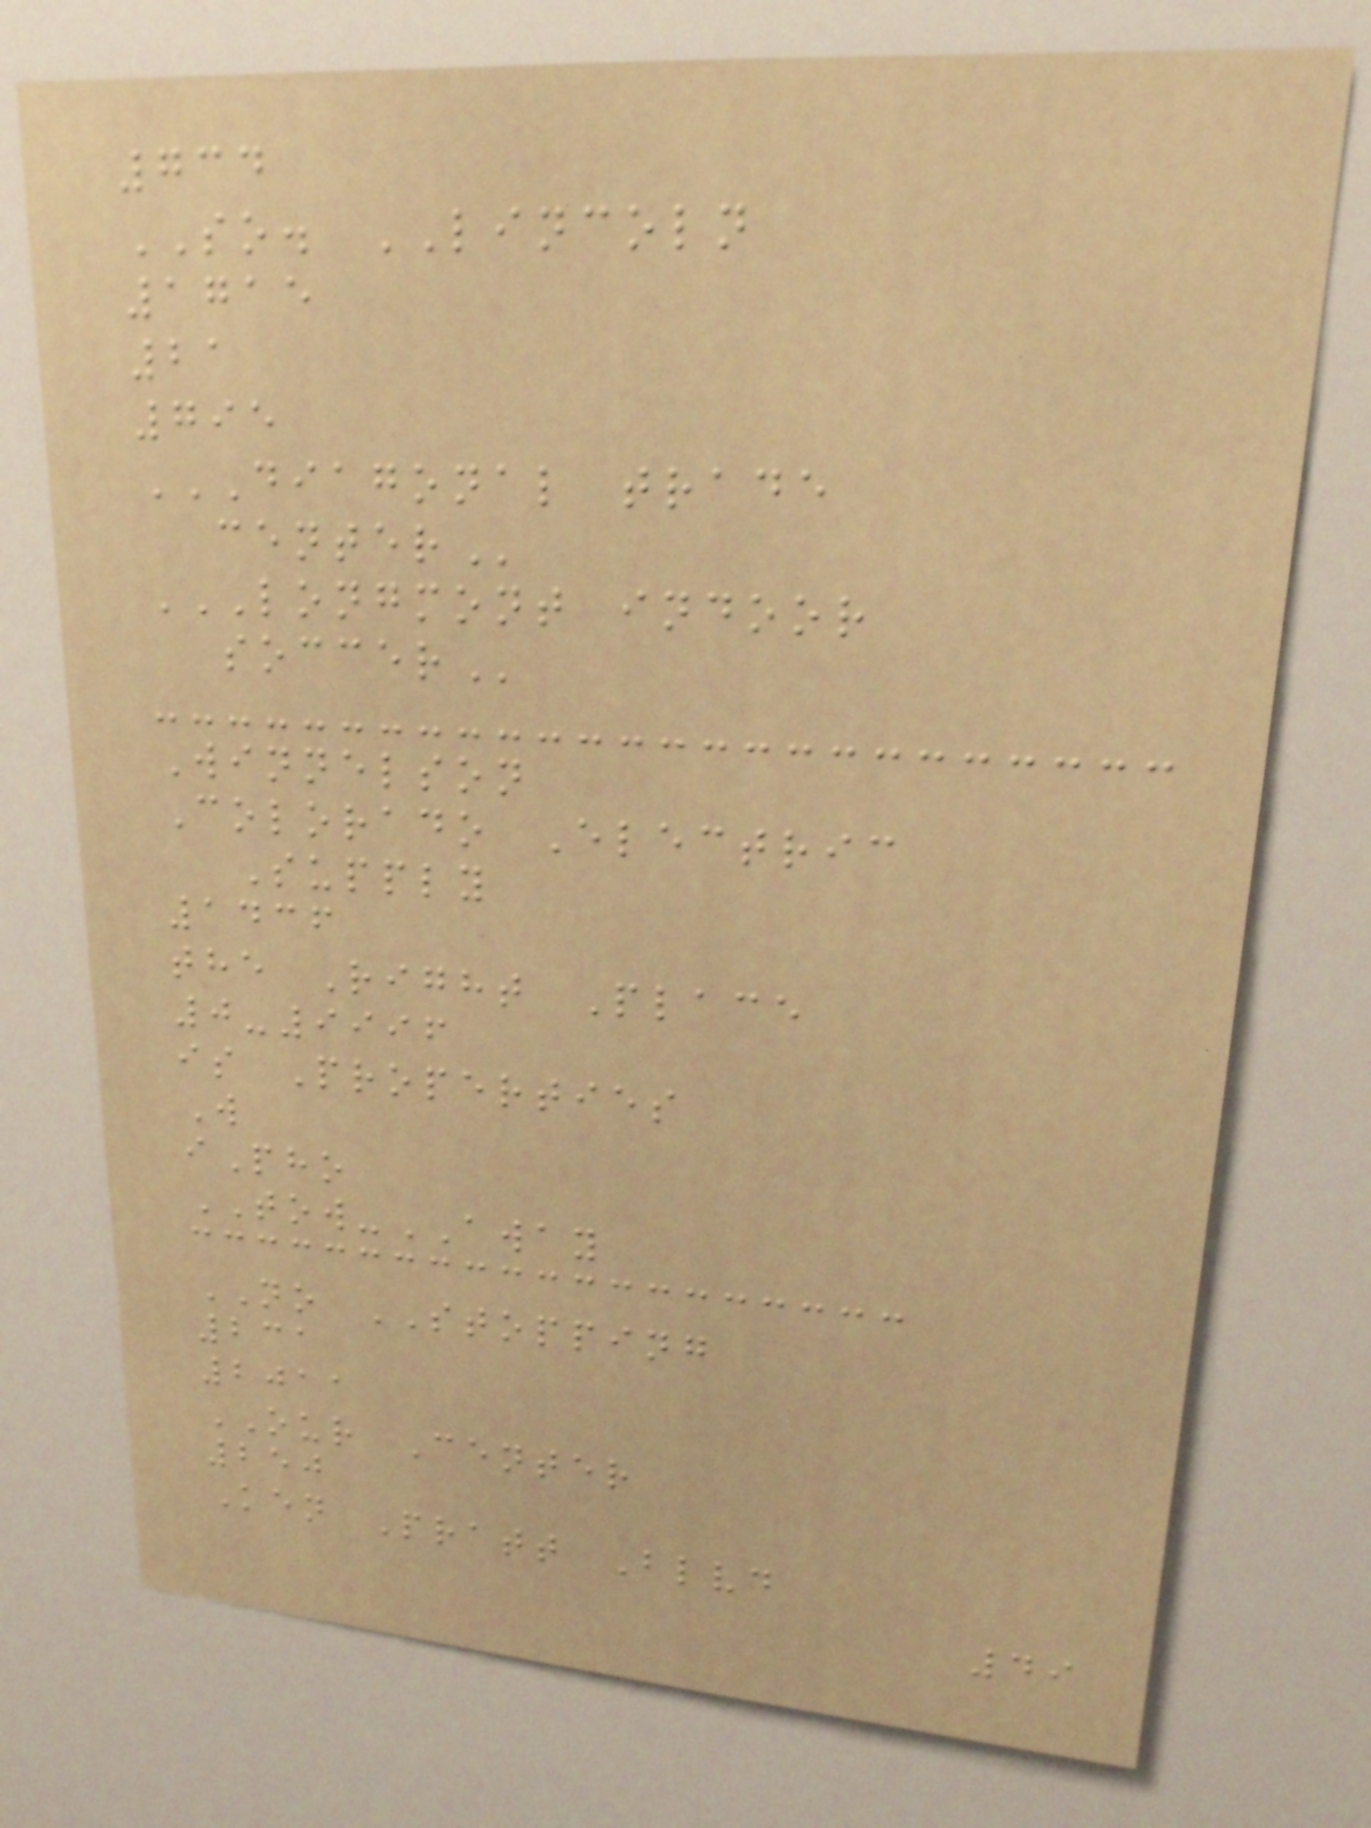734
SO. LINCOLN
1715
21
795
DIAGONAL TRADE
CENTER
LONGMONT INDOOR
SOCCER
Winnelson
Colorado Electric
Supply
1436
the Right Place
0-9996
is Properties
W
iPho
TOW-AWAY
NO STOPPING
231
2011
OUR Center
250
Ken Pratt Blvd
49
